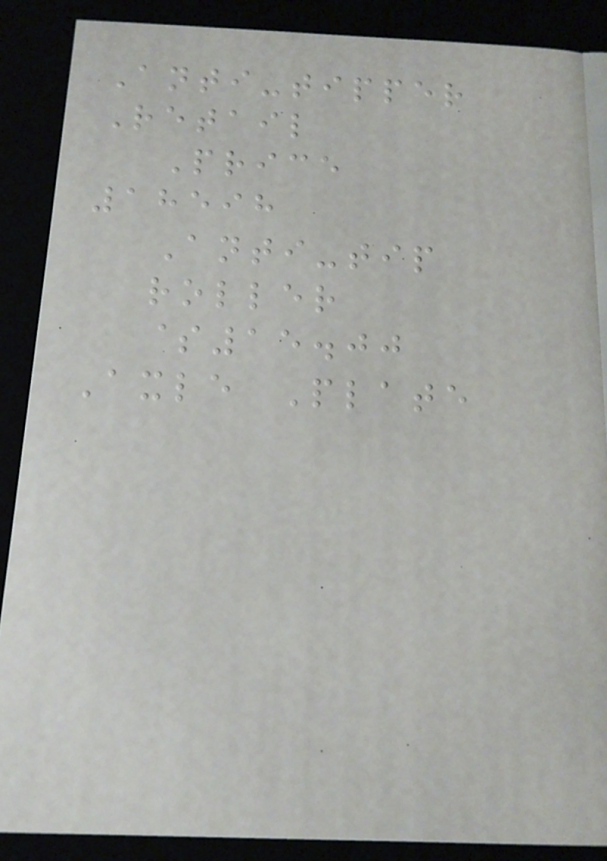Anti-tipper
Retail
Price
18598
Anti-tip
roller
$15.00
Axle Plate
